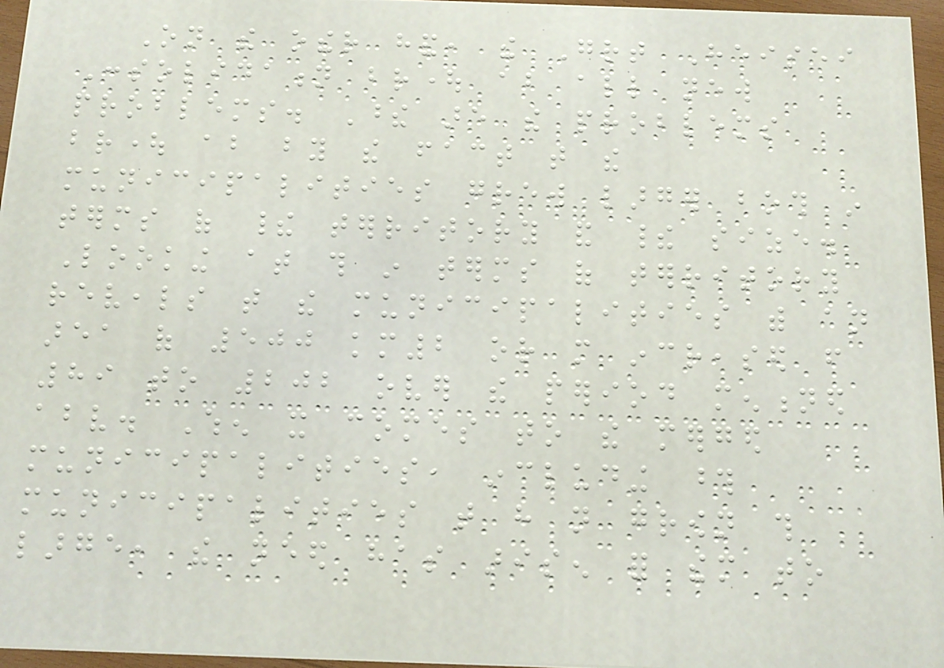On the other hand, the Great Heisei
Consolidation brought about all new
problems. These are the problems
brought about by the fact that the
municipalities grew larger both in
terms of their territory and their size.
Looking at this in terms of territory
reveals that the municipalities with an
area of 500 km2 or more increased from
89 to 202 over the period mentioned
above. When it comes to the merged
municipalities, including those
municipalities that have not grown this
large, the need has arisen for them to
